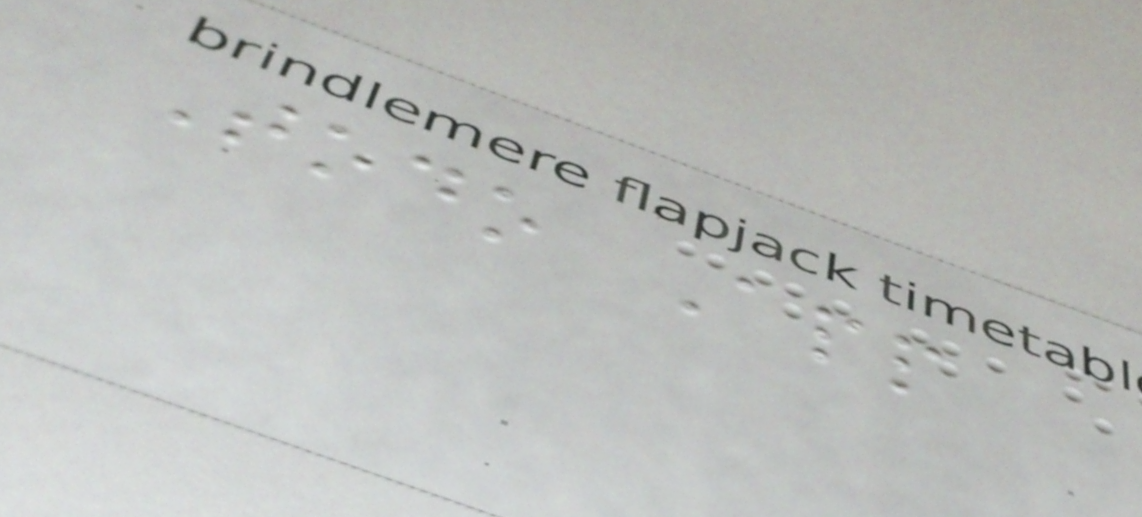Todo App
